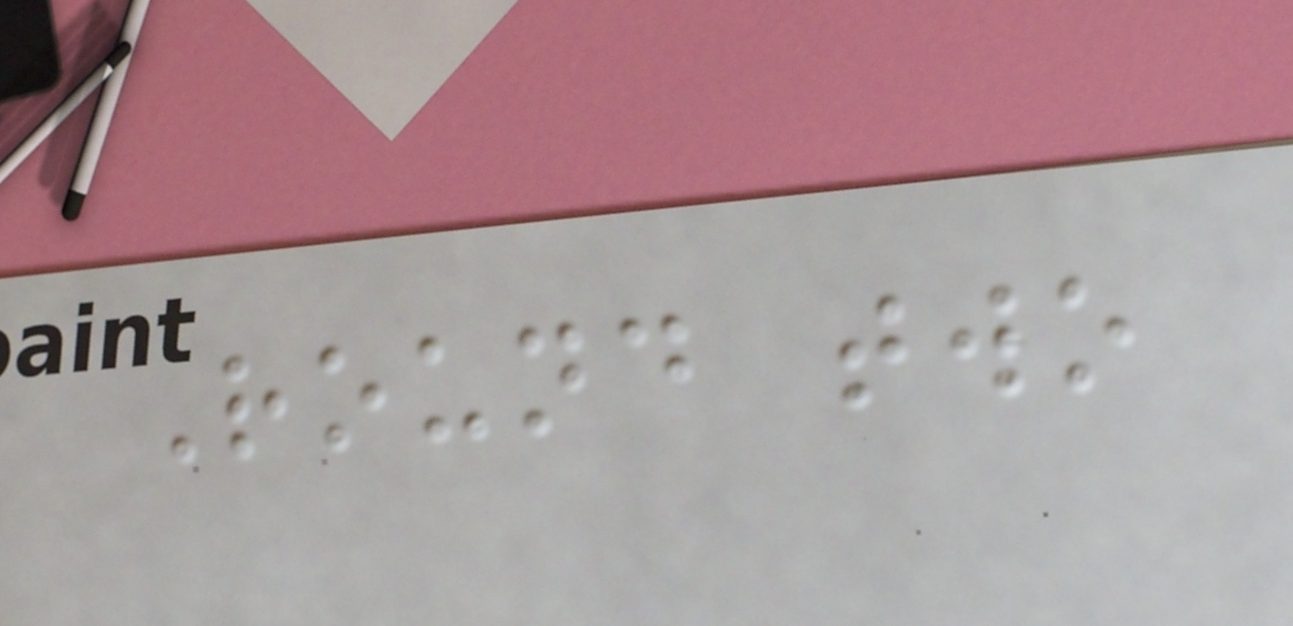Round two
